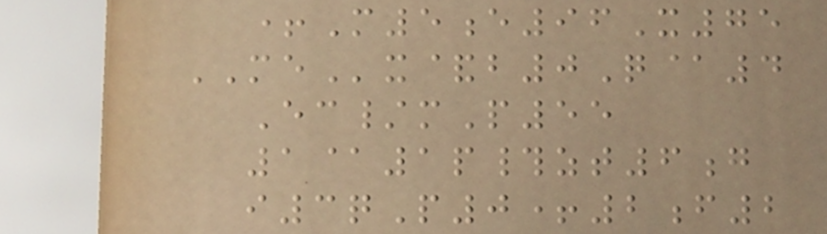+M5e96X75
MEx&b0Q@4
Ec/mP55
1@1p#zt6g
i3qP0+2f2
